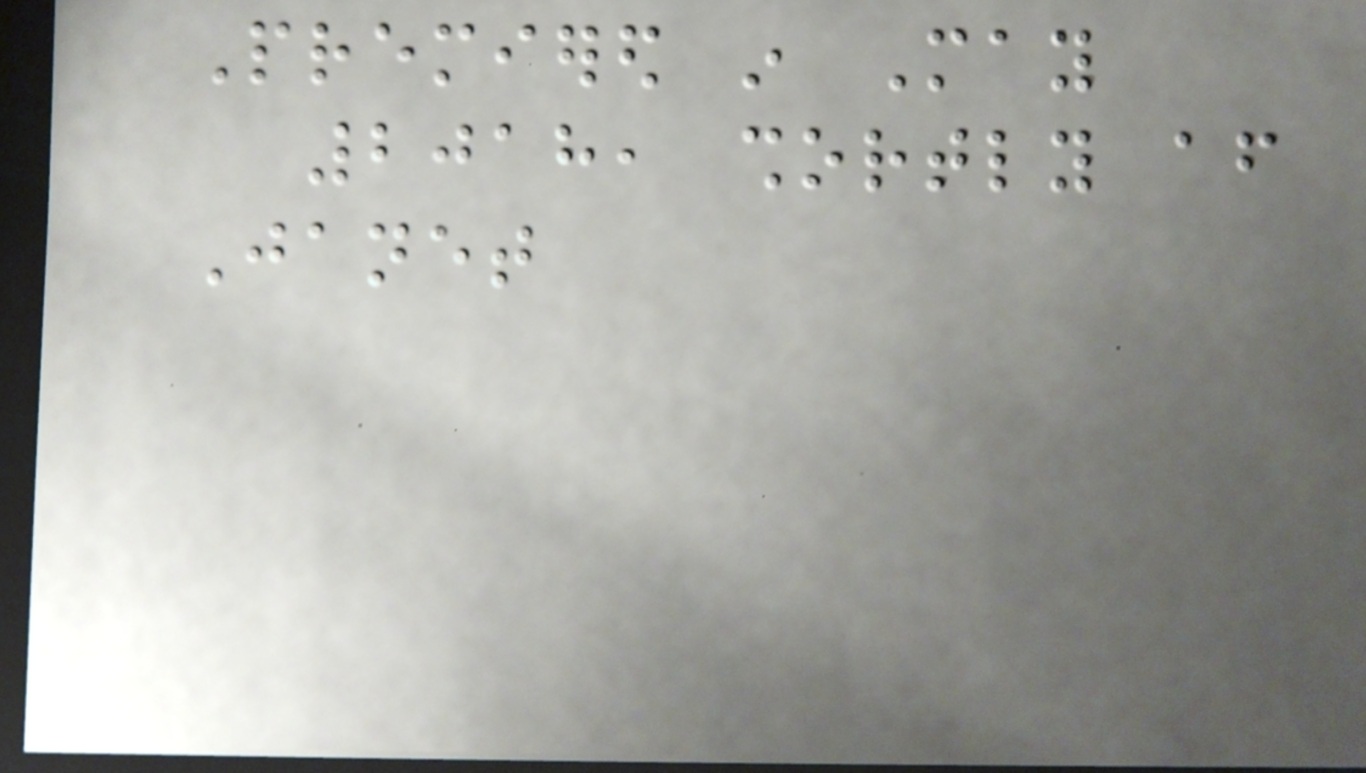Premiered in May
2018, shortly after
Janet
